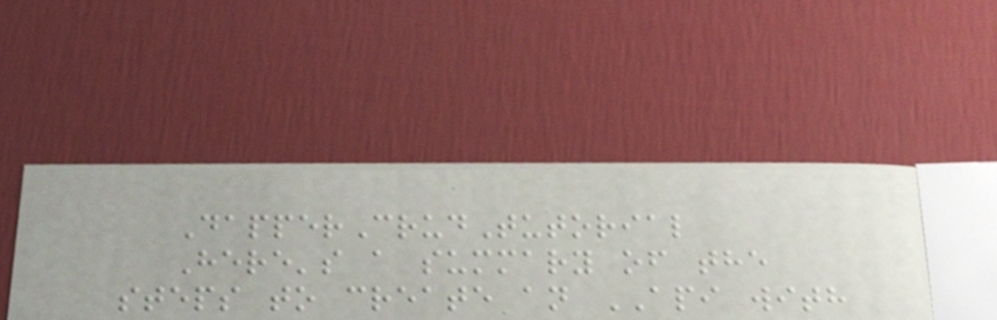DapperCrudTutorial
Here's a summary of the
steps to create an API with
